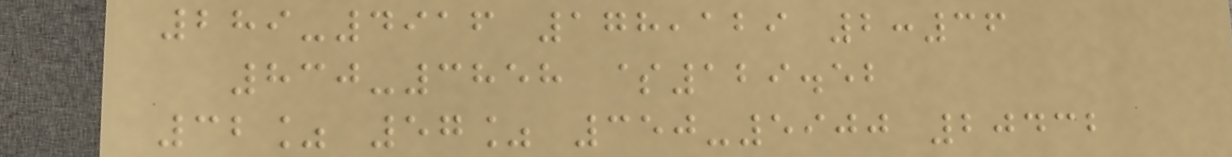289-4916 178,129 2:36
830-3858 $129.52
32% 57% 350-5900 20432
